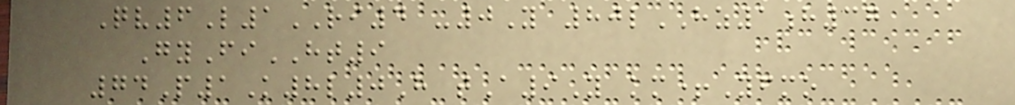Qv6L1RI4 -0Y 80lHZ1h37
GyFiHT9
74P1K8l0H tA9Y km+Yfmo
